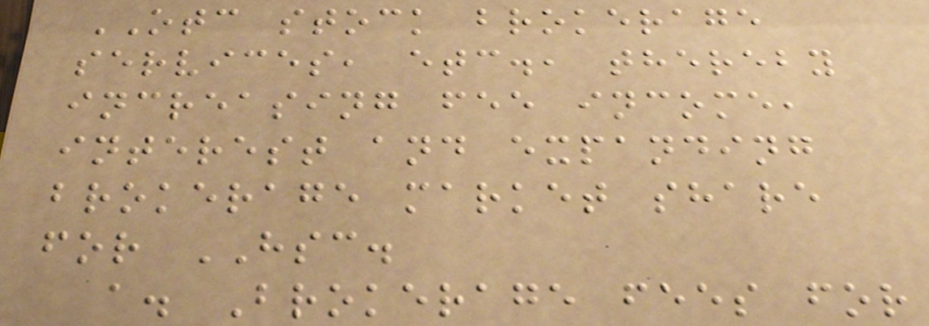OTC stock brokerage
services, etc., thereby
increasing fee income,
interest and expanding
brokerage market share
for HSC.
a. Brokerage fees for
